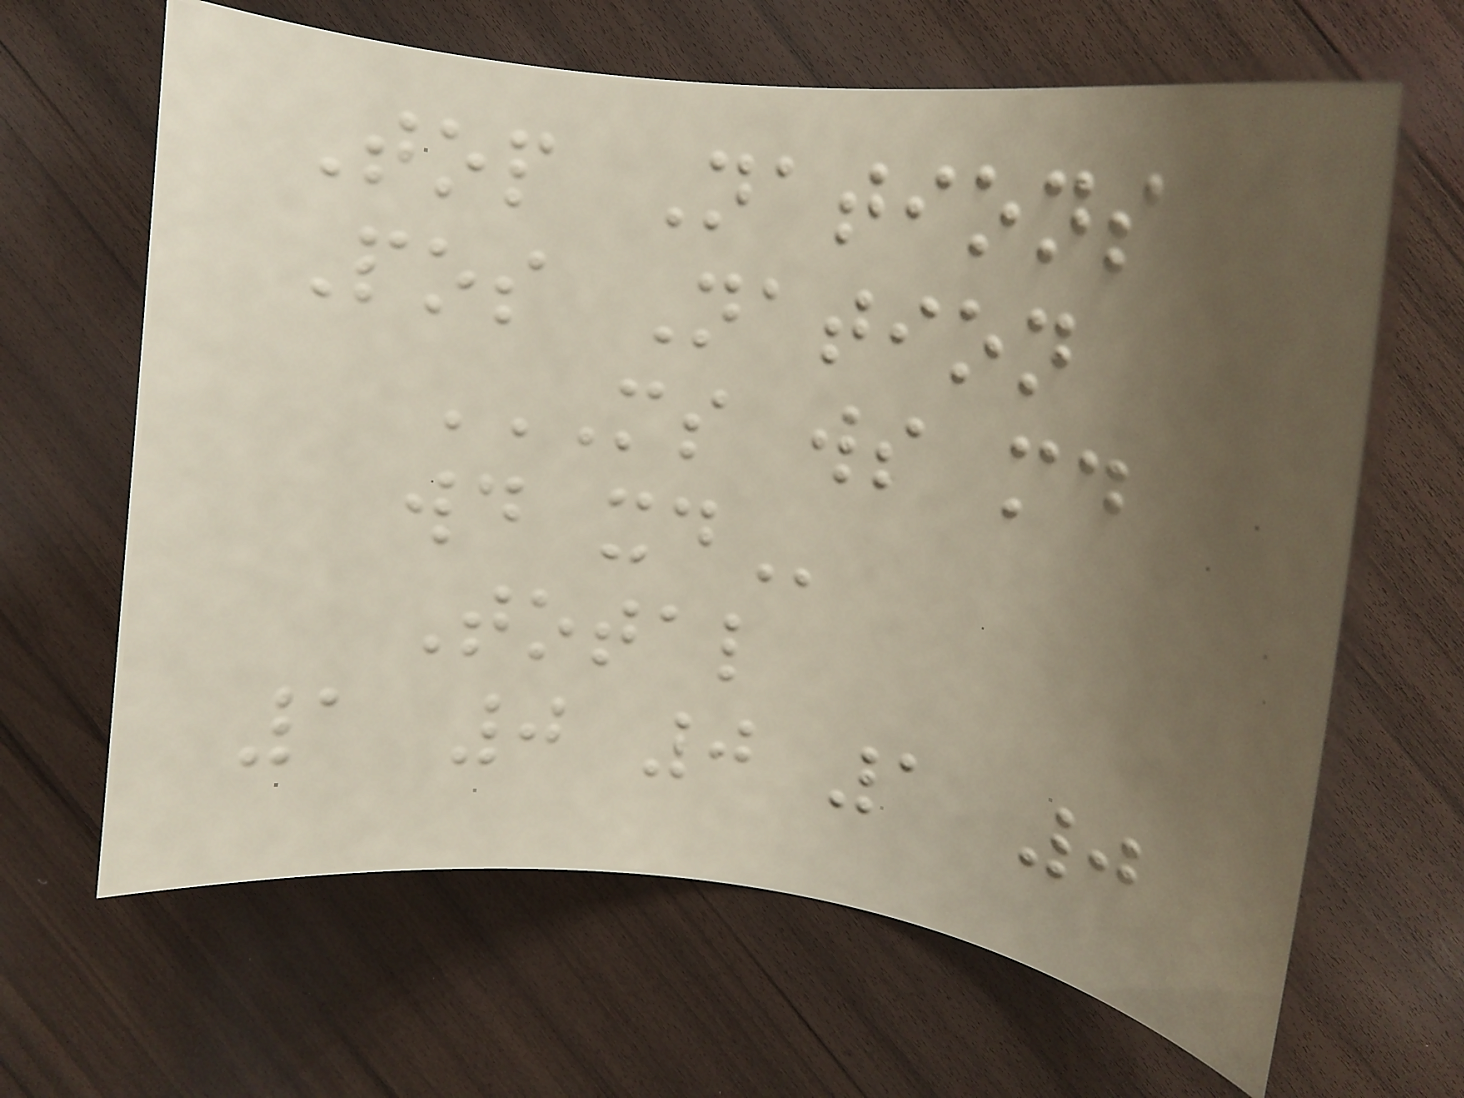Top Nations
Pos Nation
MS WS MD
WD XD
Total
1 0 0 1 0
